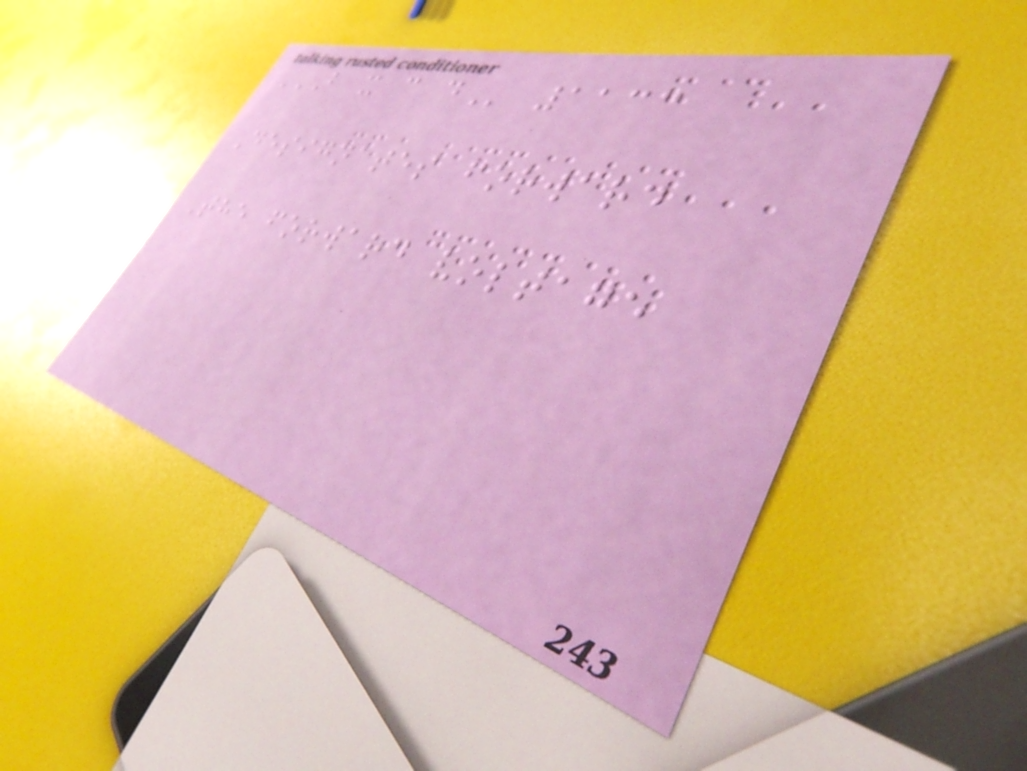B X C D 1133
Designates forward
The forward voltage
